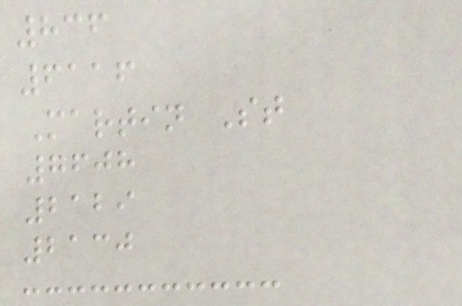836
6116
Martin St
7608
2129
2130
